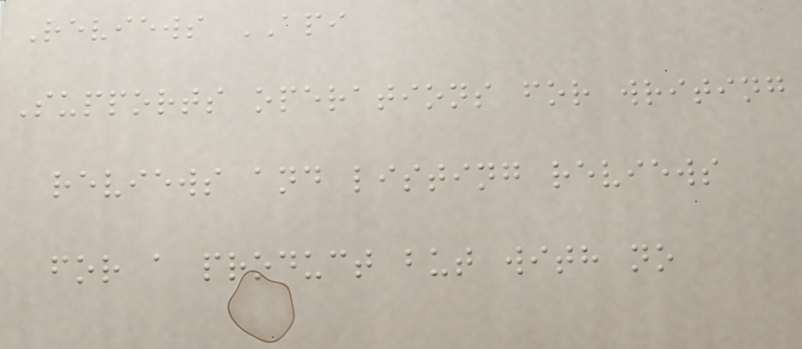Reviews API
Supports operations for writing
reviews and listing reviews
for a product but with no
